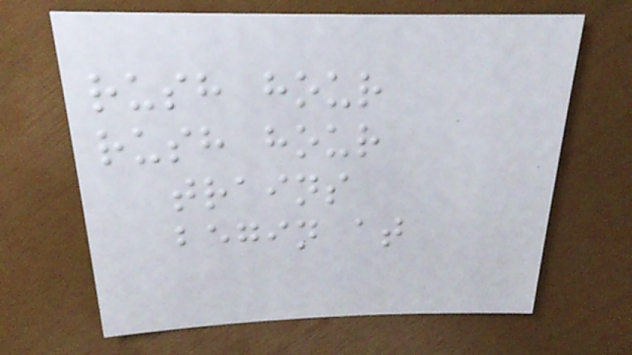rush hour
rush hour
trains
begin at
